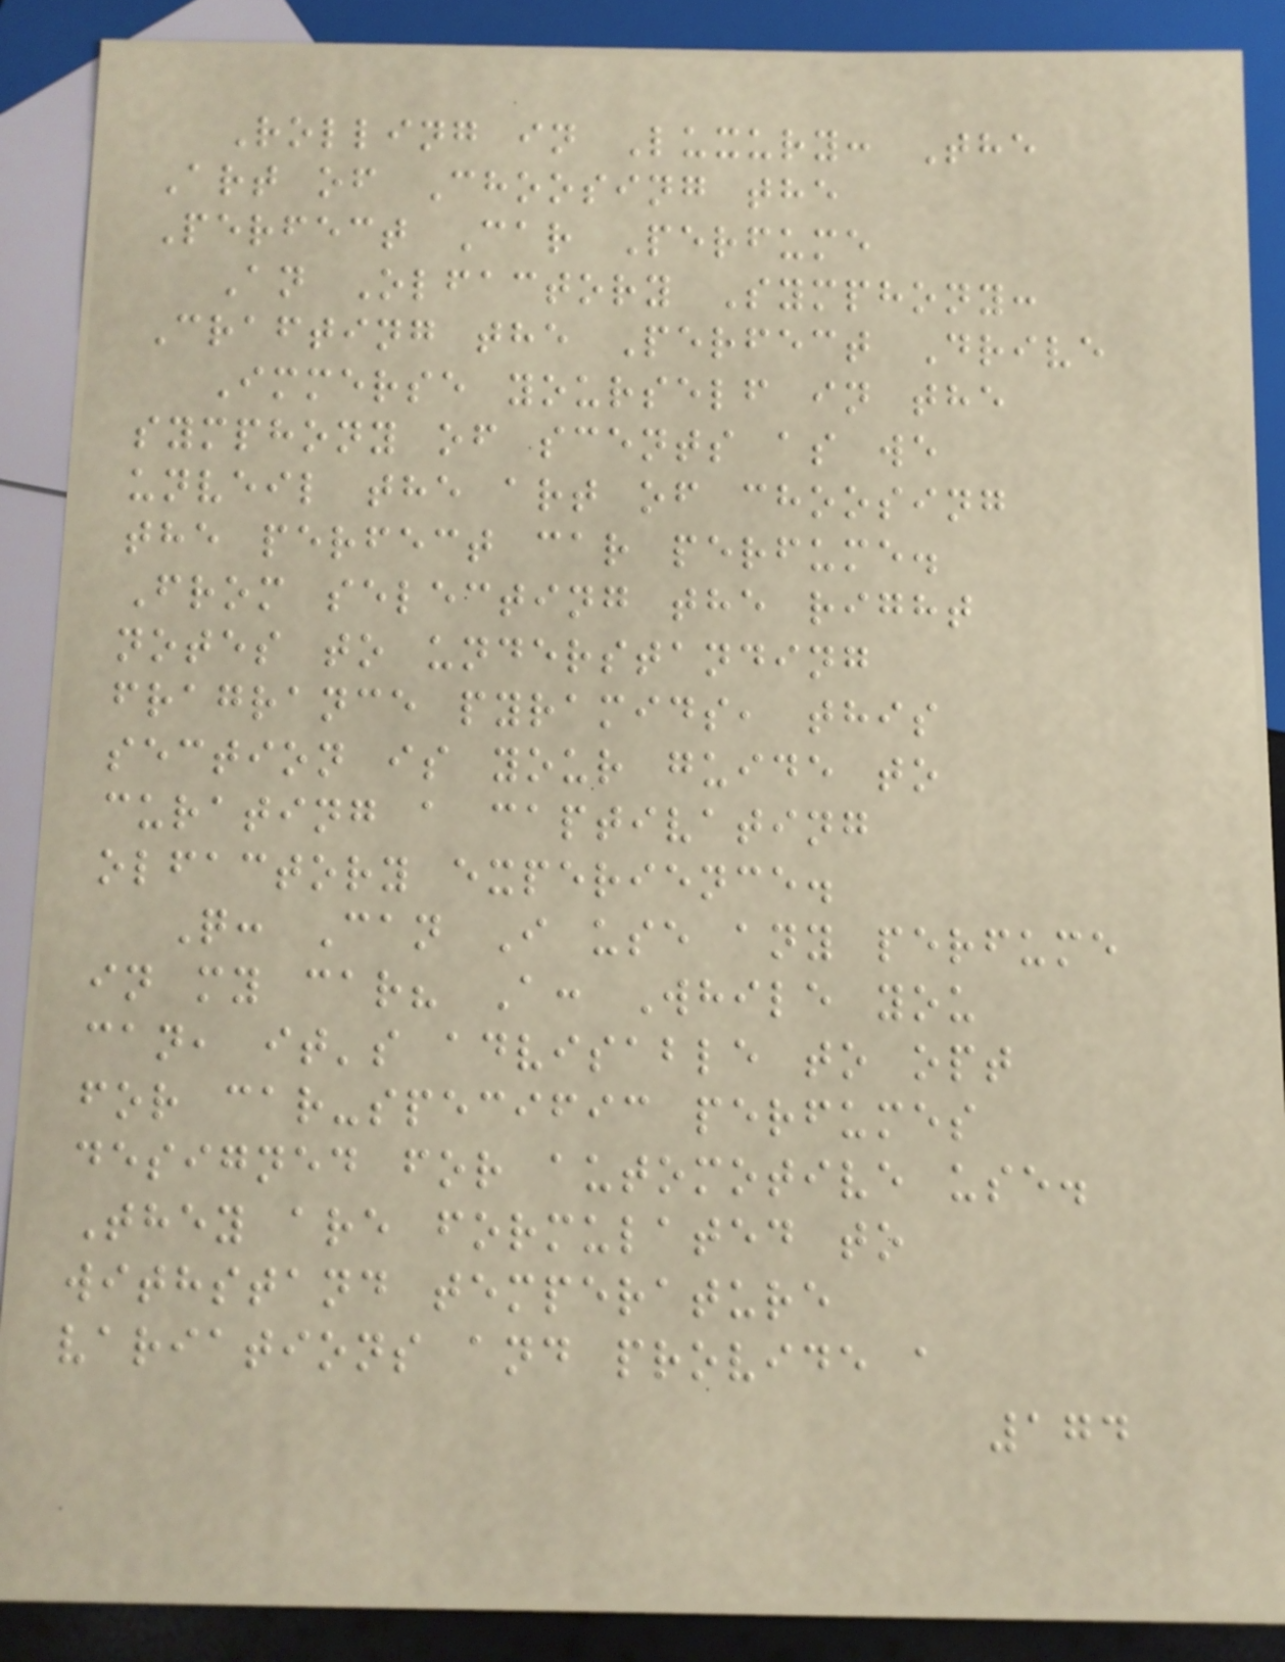Rolling in Luxury: The
Art of Choosing the
Perfect Car Perfume
An Olfactory Symphony:
Crafting the Perfect Drive
Immerse yourself in the
symphony of scents as we
unveil the art of choosing
the perfect car perfume.
From selecting the right
notes to understanding
fragrance pyramids, this
section is your guide to
curating a captivating
olfactory experience.
Q: Can I use any perfume
in my car? A: While you
can, it's advisable to opt
for car-specific perfumes
designed for automotive use.
They are formulated to
withstand temperature
variations and provide a
174
